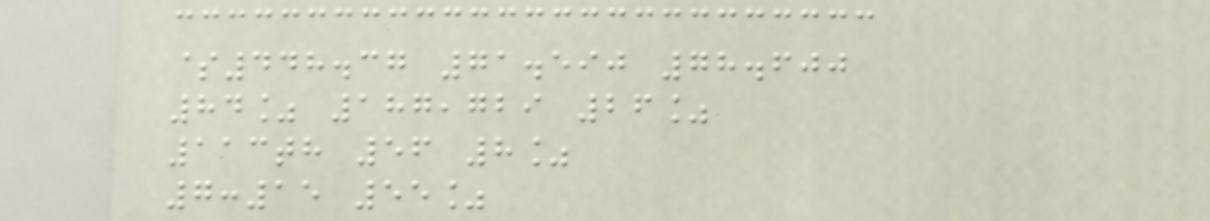$448.37 71.590 78.600
84% 187,729 26%
113th 56 8%
7:15 55%
